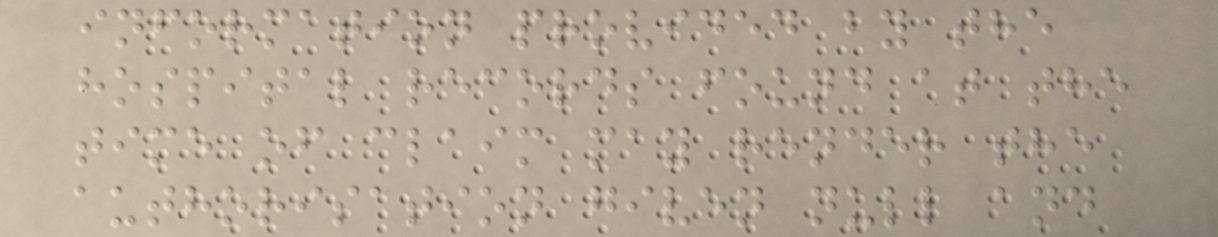information provided by the
hospital records found at the
time of claim may render the
authorisation given null and
